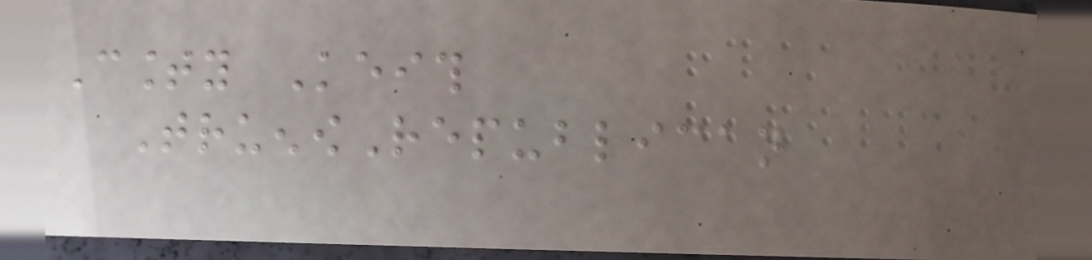County Keith
TruenowRepublican
